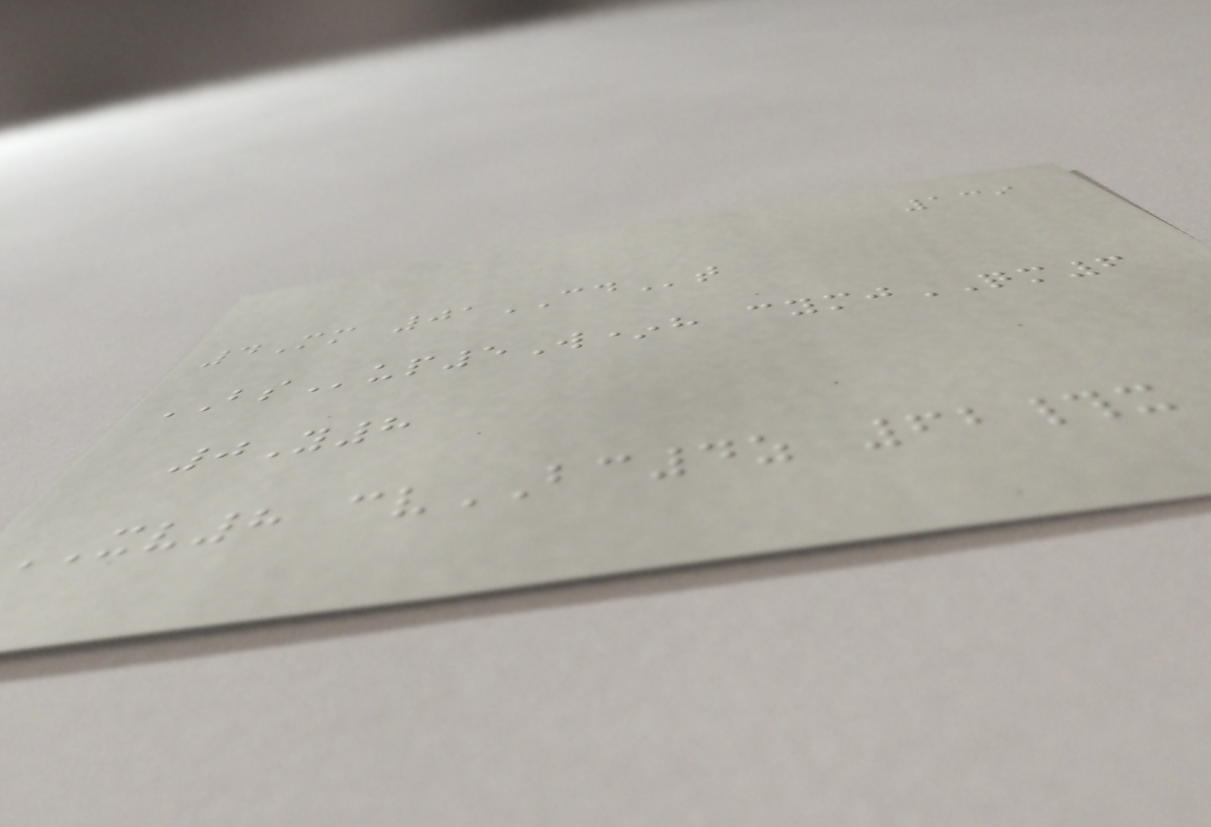139
4Mm 01CDt
BSup5W*h cymjQM6
0Y8
XV8 cvBC4z 62#x
